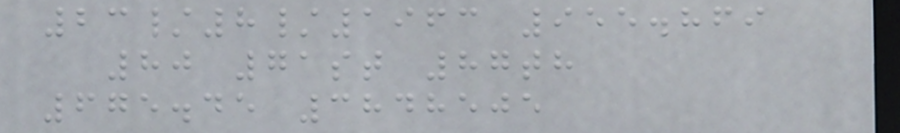23/8/1963 955.869
80 71st 87th
675.45 3848505
